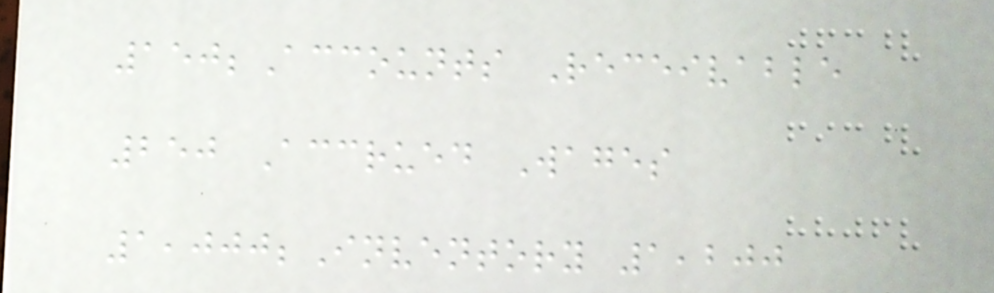150;Accounts Receivable
250 Accrued Wages
1,000;Inventory 1,200
